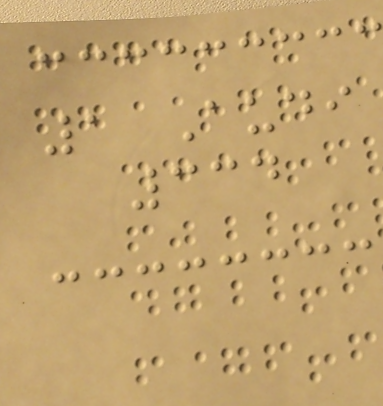1 Audi
334
